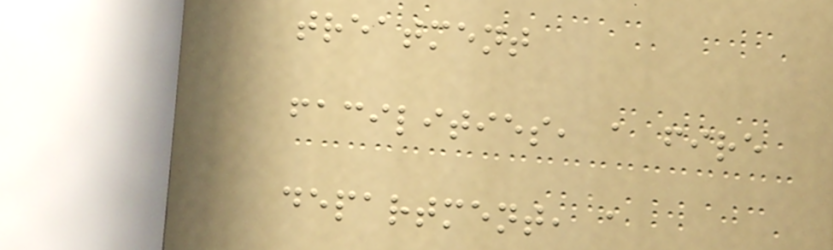treatment
facilities, a fire
department, a
